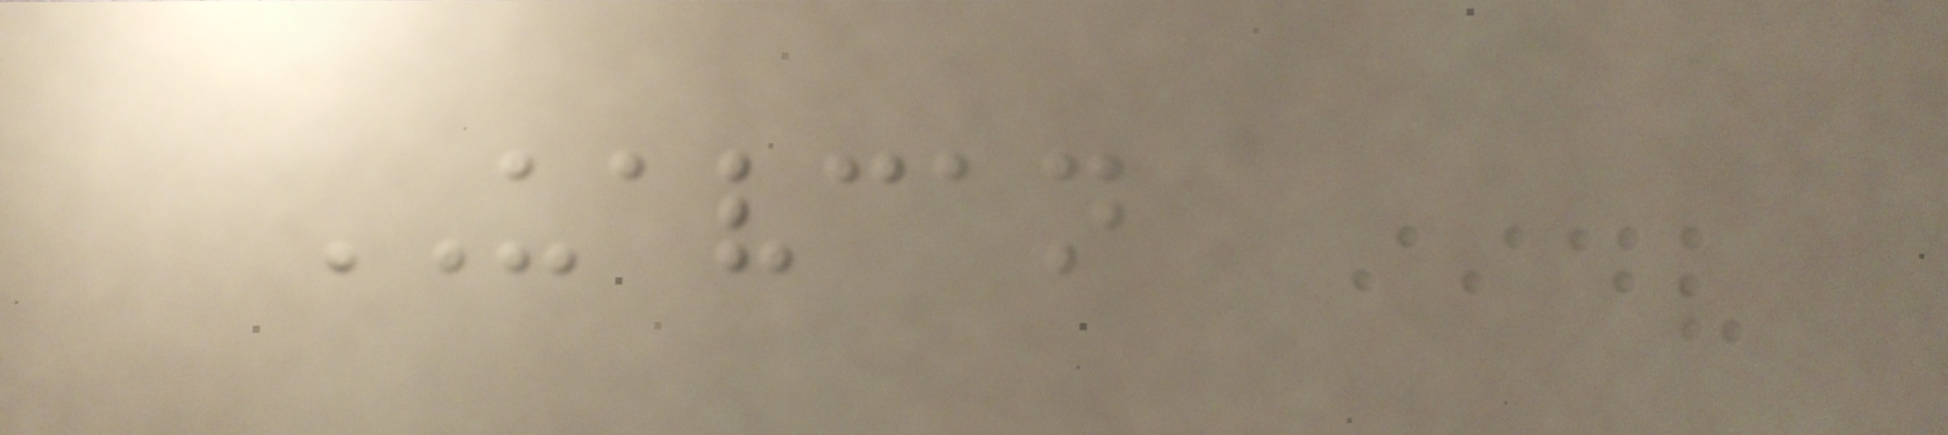UAVCAN
